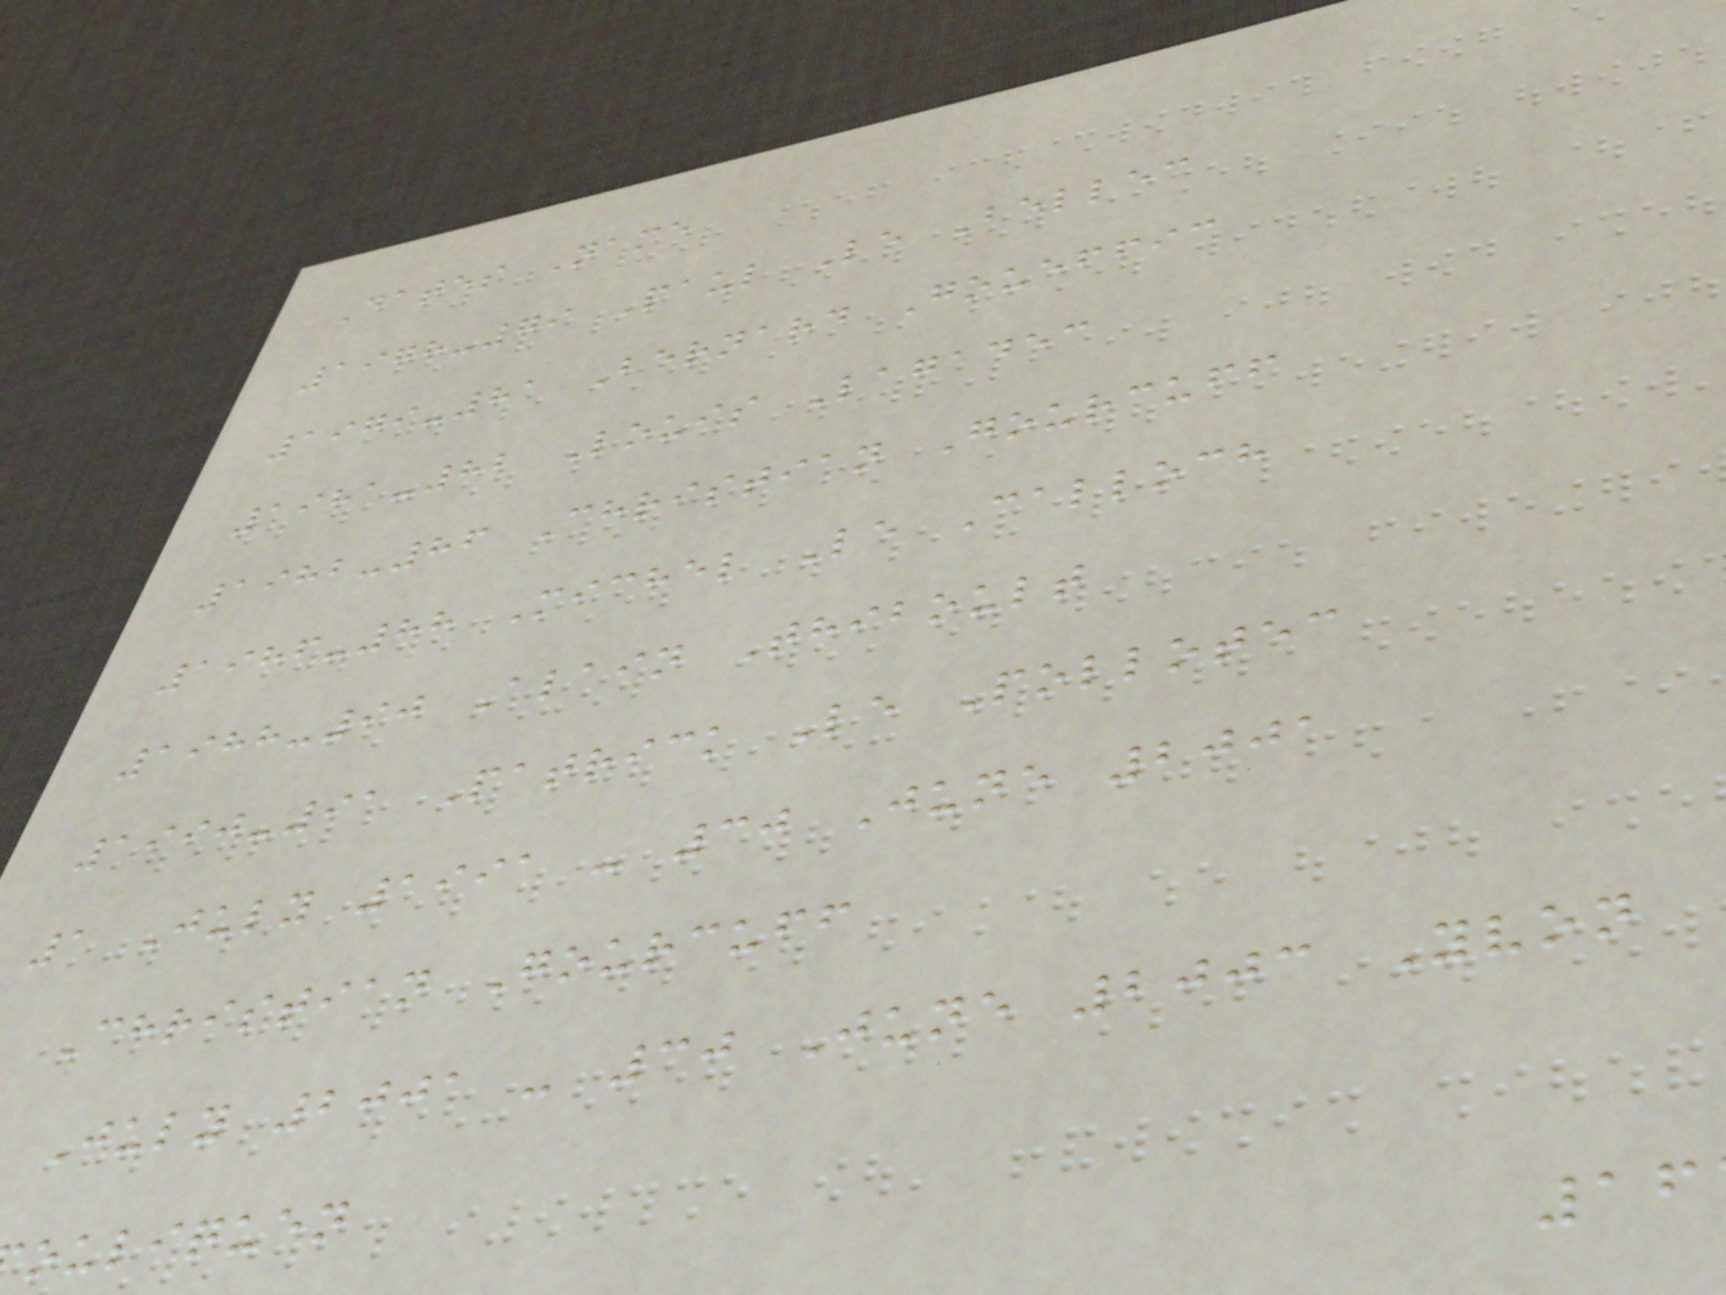Dates Name
1978-79 Paul Le Bellec
1979-81 Bernard Goueffic
1981-82 Louis Lagadec
1982-86 Christian Gourcuff
1986-88 Michel Le Calloch
1988-90 Alain Thiboult
1990-91 Patrick Le Pollotec
1 July 1991 - 30 June 2001
Christian Gourcuff
July 2001 - 30 June 2003 Yvon
ouliquen
